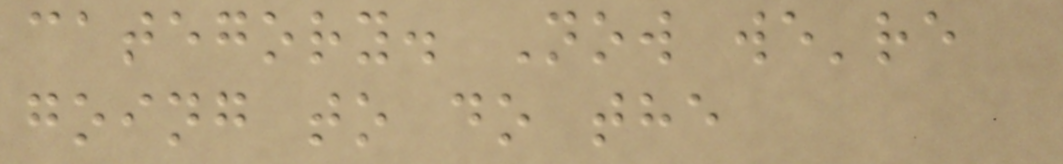category. Now we're
going to do the
